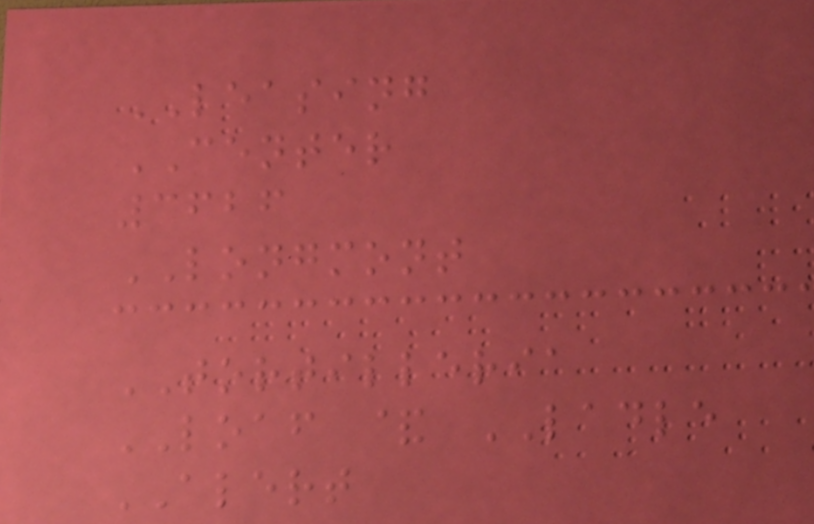LEASING
CENTER
3626
LONGMONT
TORTILLERIA
LOAF & LADLE
ALERT
